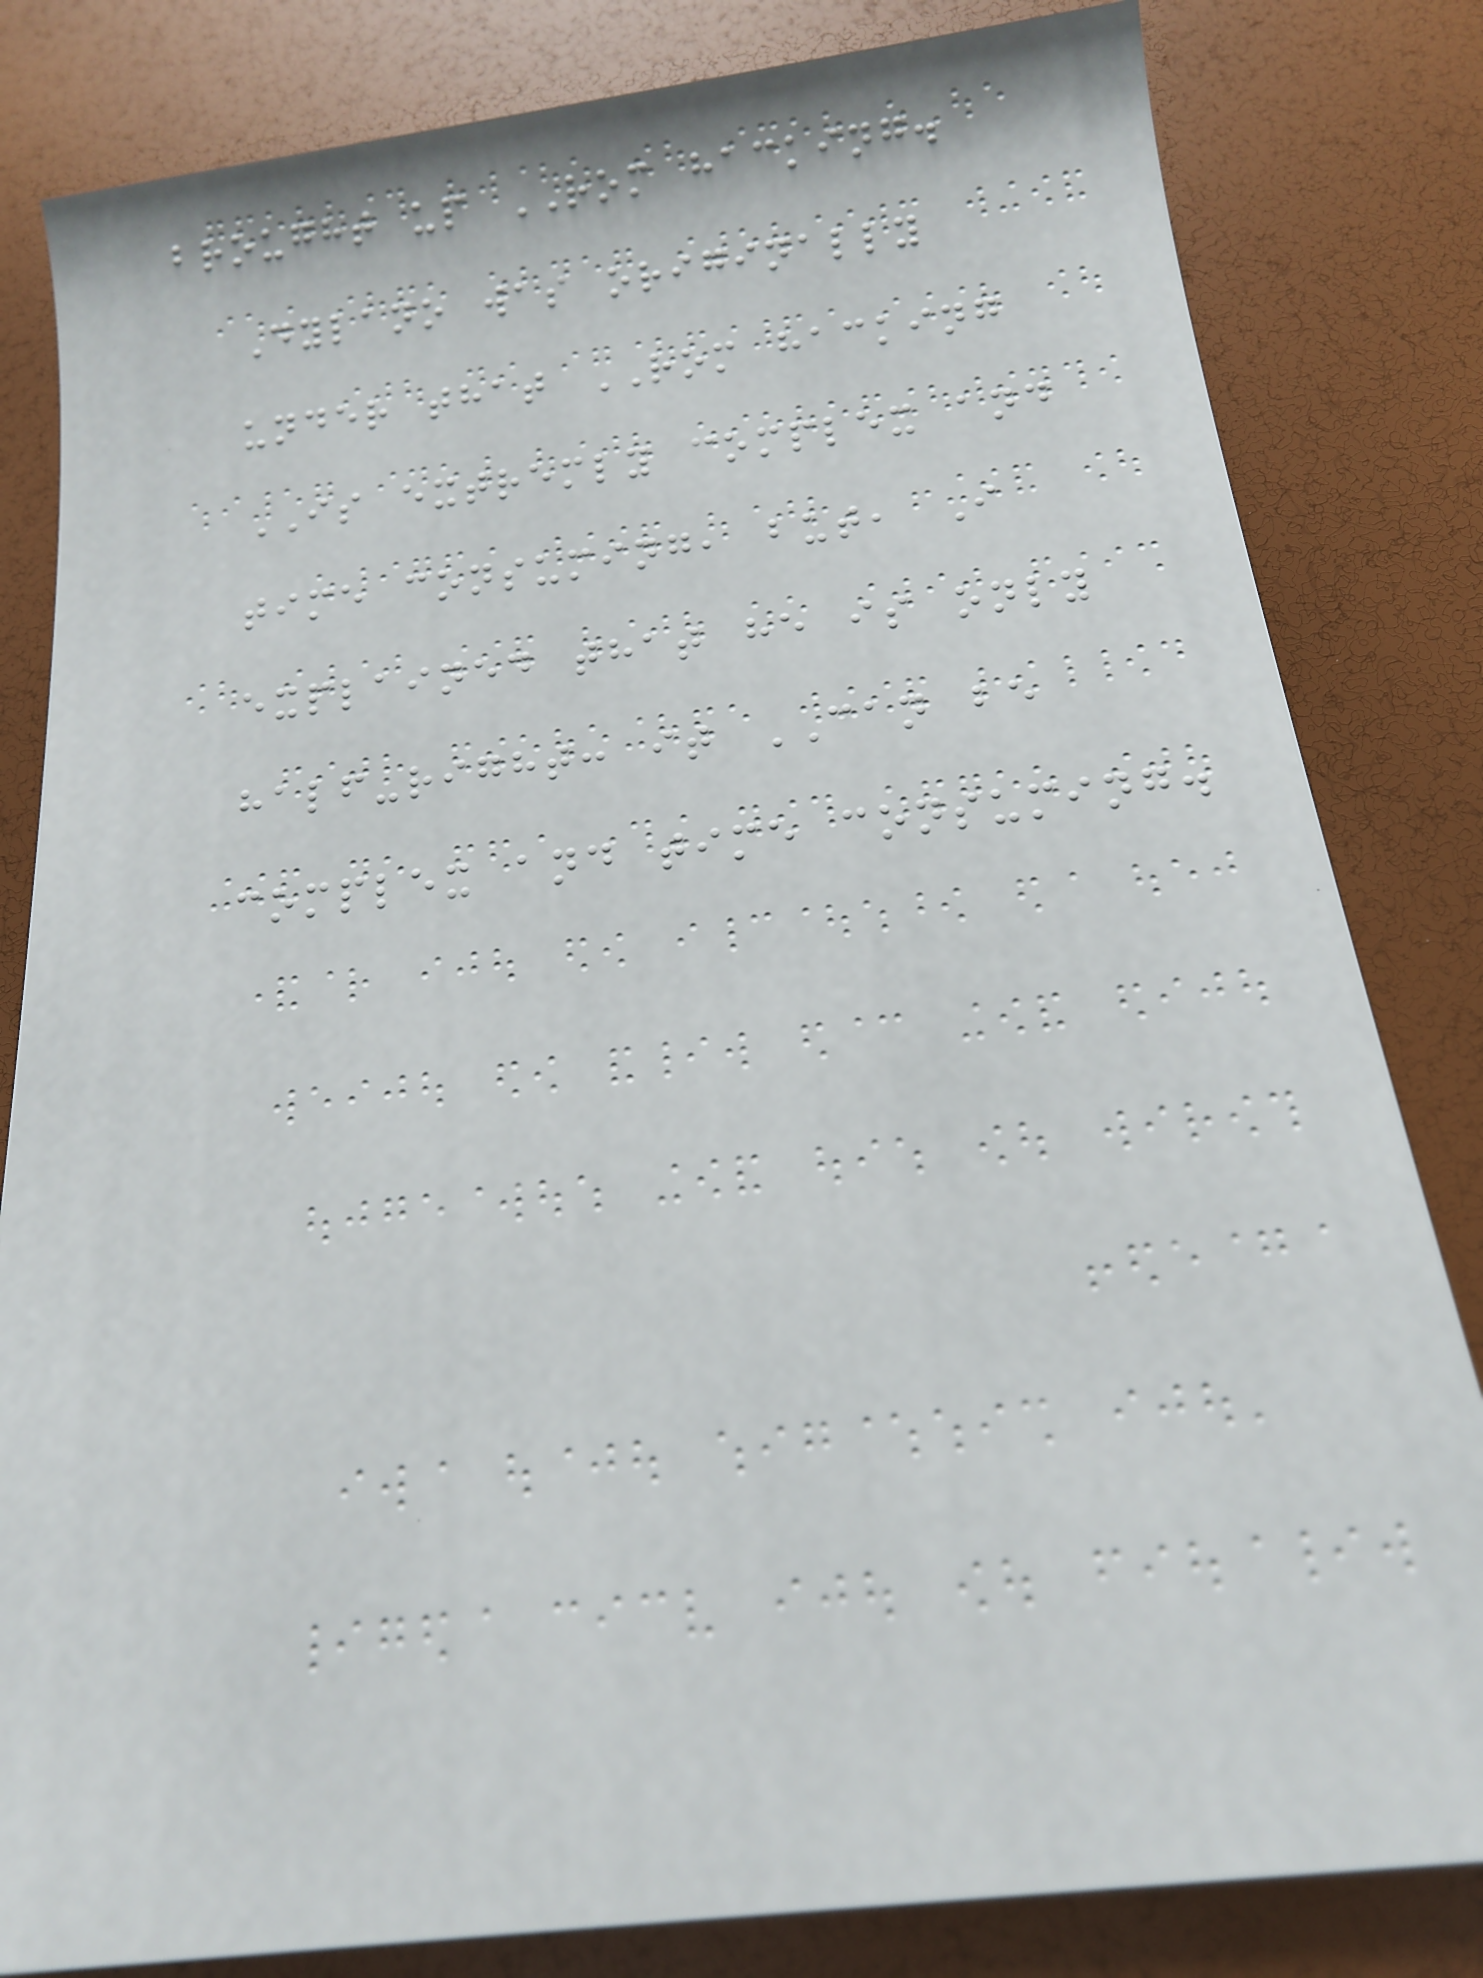brought up ROM hacking.
Dylano was originally
under that ROM hacking
IS extremly complex and
time consuming, but, I
explained that he is only
half-right: it CAN be
complex and time consuming.
